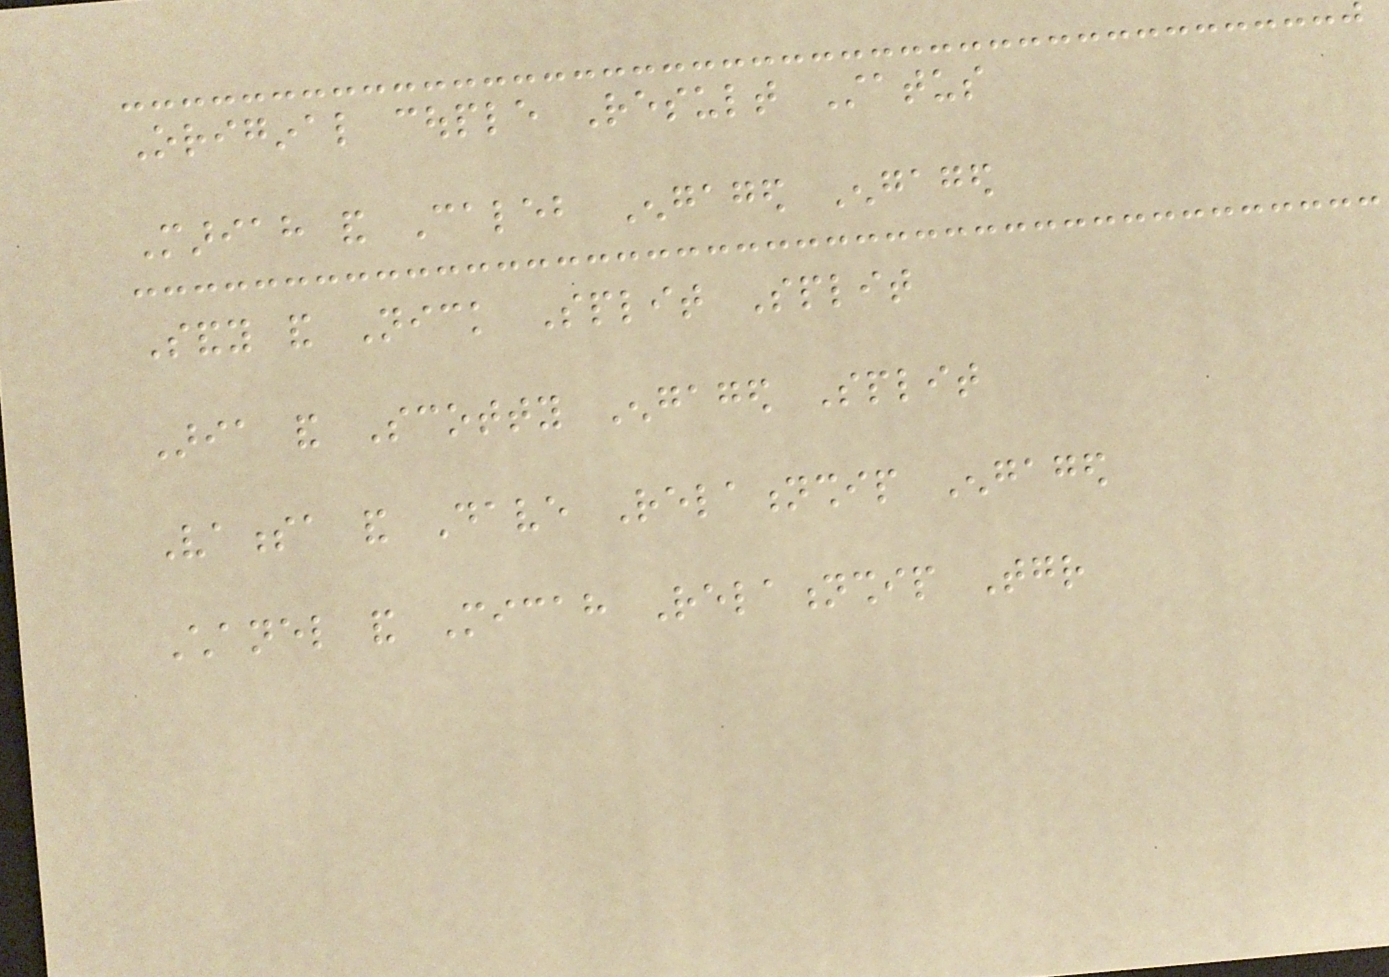Original couple Result Status
Mariah and Caleb Engaged Engaged
Sandy and Nick Split Split
Aria and Scotty Engaged Split
Vanessa and Dave Relationship Engaged
Chanel and Micah Relationship Together
